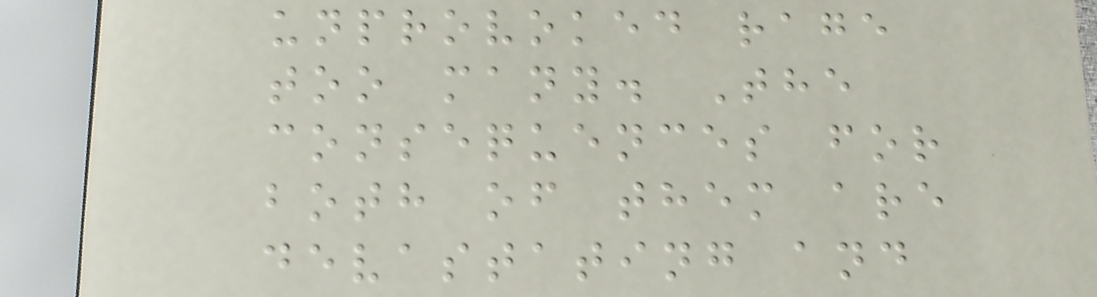unprovoked rage
too many. The
consequences for
both of them are
devastating and
